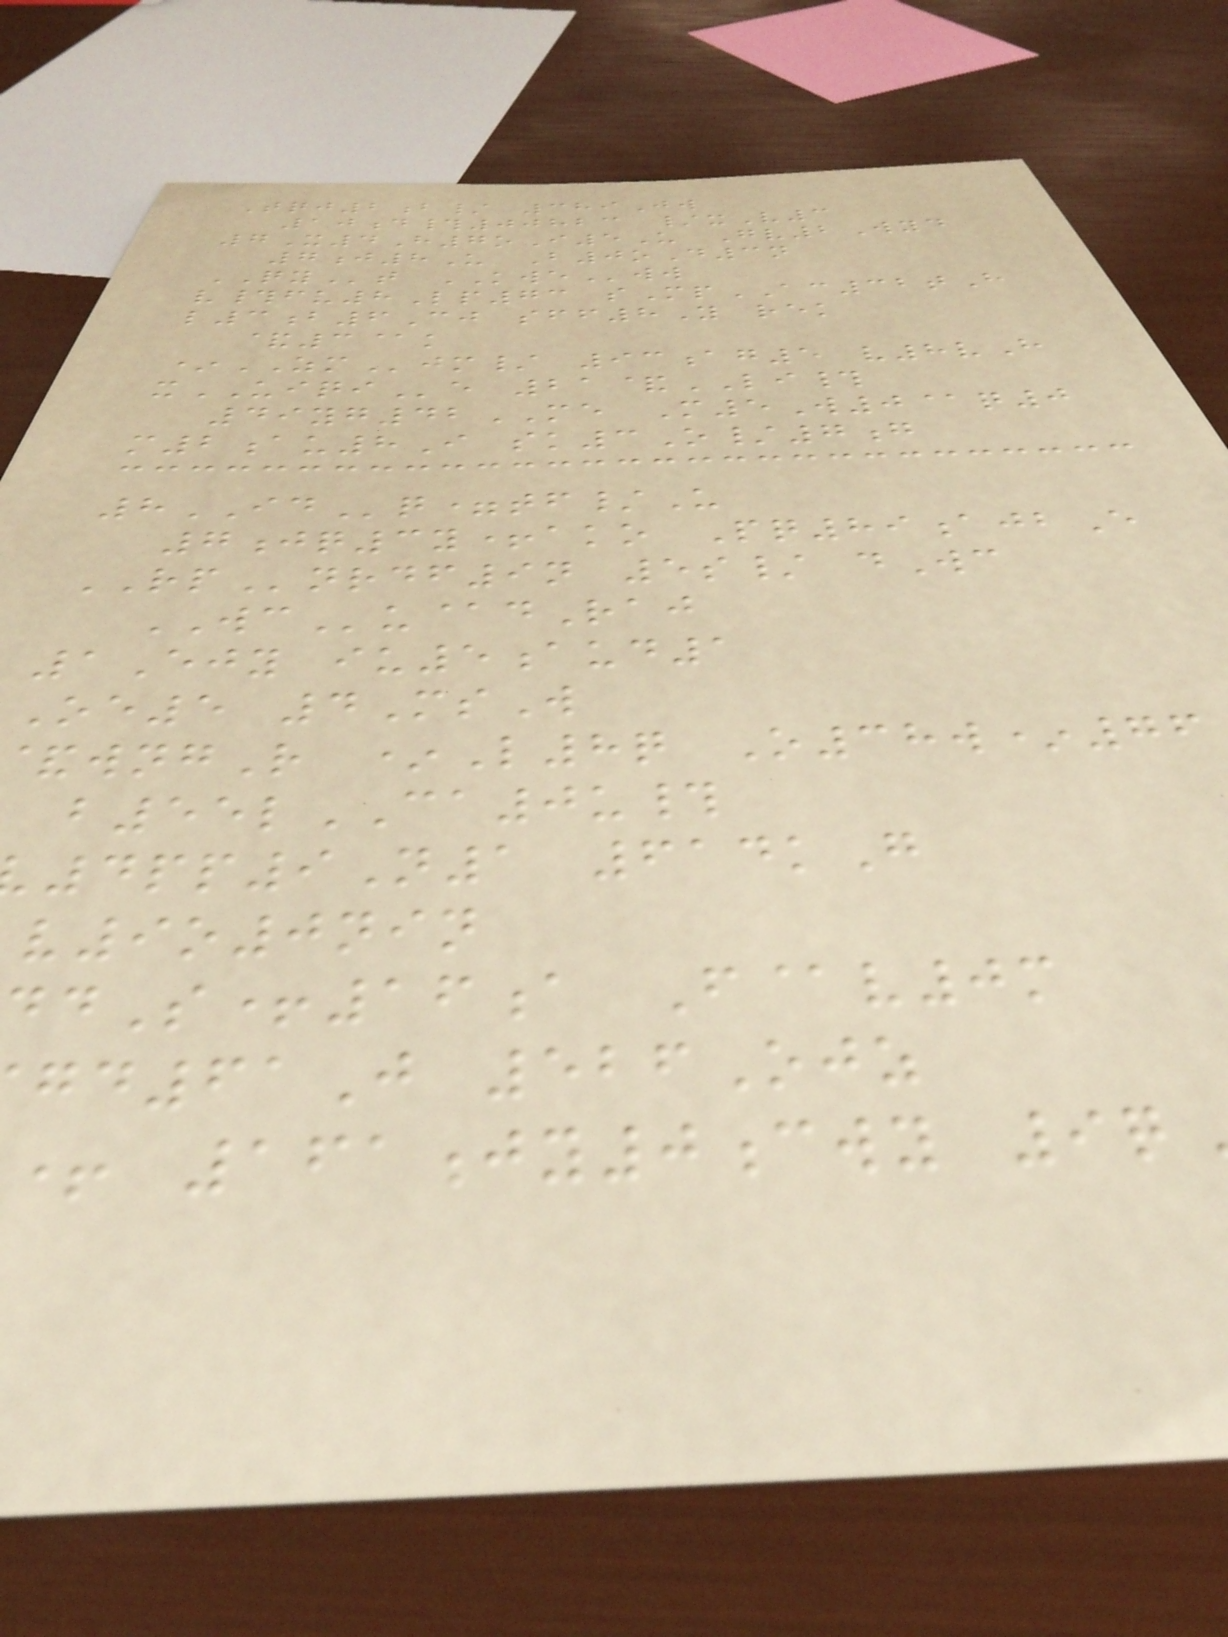Tqj2b/ 389Jw
10d#00823 /xV3
7X4H7oI5U Gv2Wyd
7j8U B0oD3n
QYt KWEww
v#fv8Lp73 sMpAC32tH
l3b6Cj sff8Y rek
&3@k
*ZMjm/ 93ag5 v8vH
xUIQIe 21&LI#
49yg42ME M5W0@q0
m2au8I sk3O/7g
8IDq=tf/U
7jq3y+ako Pq89ajbE
RPnrdf9n 5s/ dWc
WCu@dRaj
1Ejy iu5aud1
Oe5 4MsW
wngR *L8q O38w*76
b55lCA0u#
4pp9N1 614kG
v9o0nin
S+16a F@v0m
gd61J 526Ojz
+ 161jy0cwy 9q
